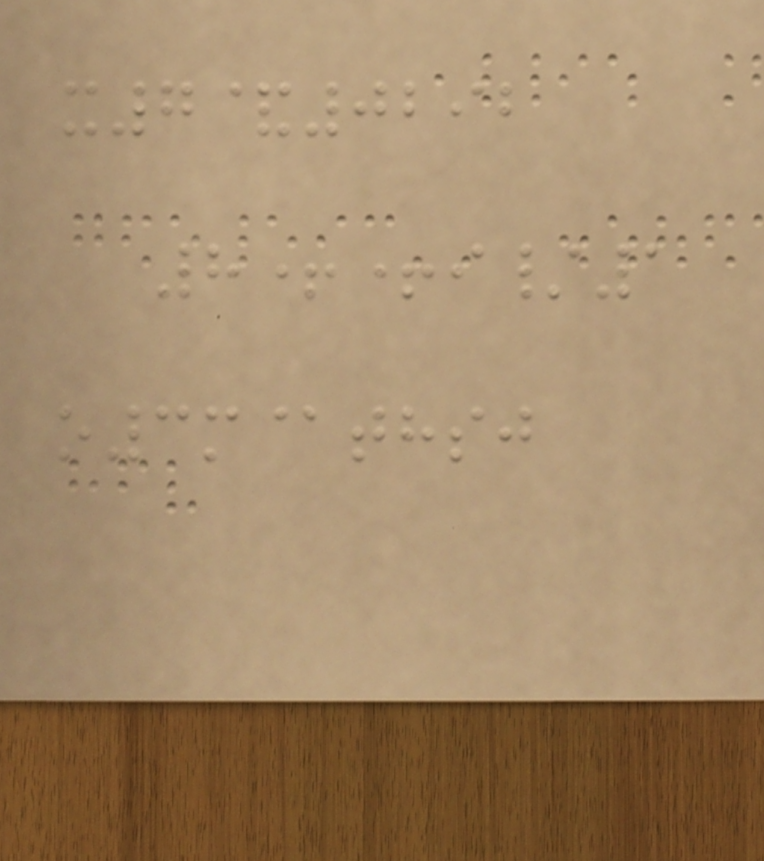x7&0292
8++i/1
o3m@thsj
